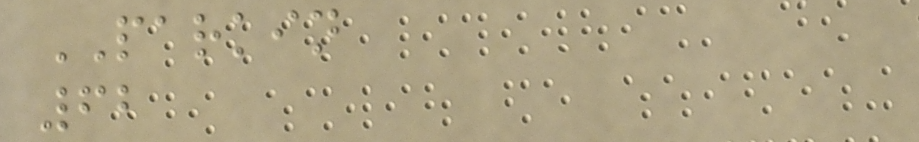PARKIN
62
